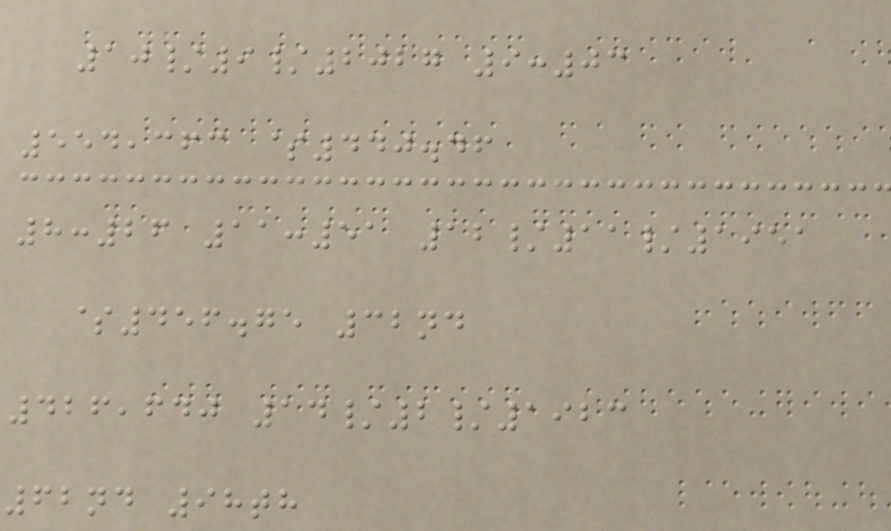10/9/2027 9:03
554,363 $440.46
8:26 11:51 12/11/1951
$456.75 32nd
426,640 14/2/1923
62nd 98th
